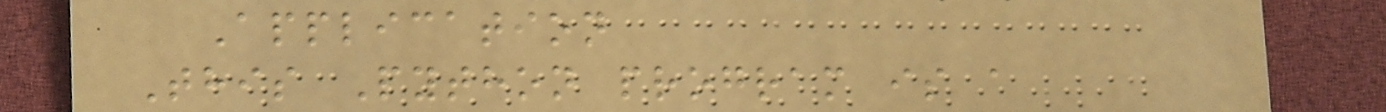Application
This Python program is a
